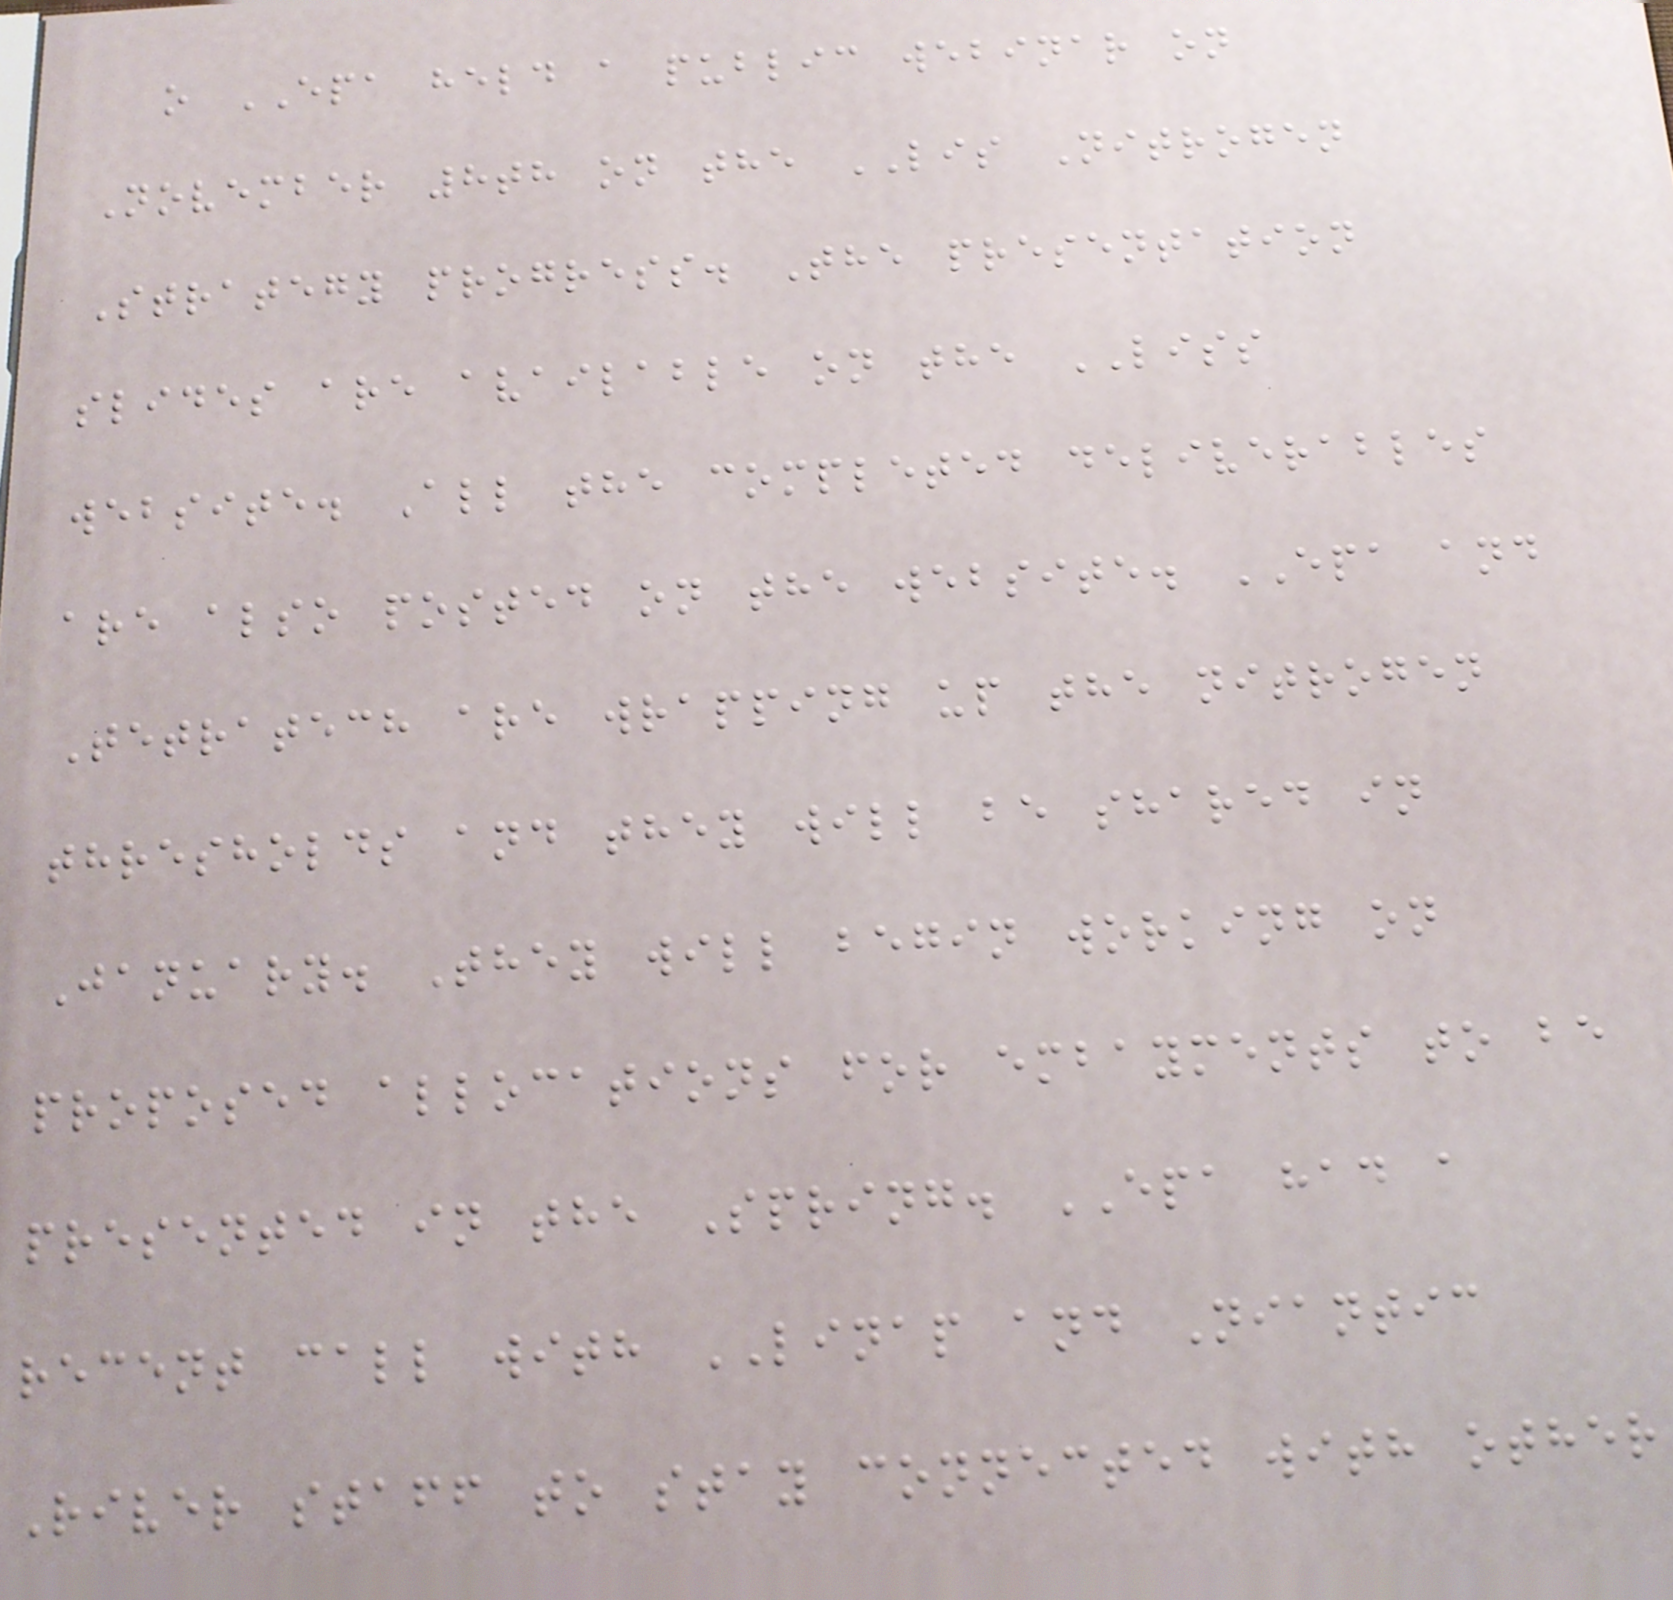o EPA held a public webinar on
November 8th on the LIS Nitrogen
Strategy progress. The presentation
slides are available on the LISS
website. All the completed deliverables
are also posted on the website. EPA and
Tetratech are wrapping up the nitrogen
thresholds and they will be shared in
January. They will begin working on
proposed allocations for embayments to be
presented in the Spring. EPA had a
recent call with LINAP and Niantic
River staff to stay connected with other
